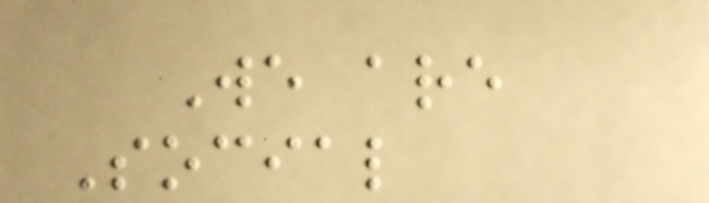We are
Social
